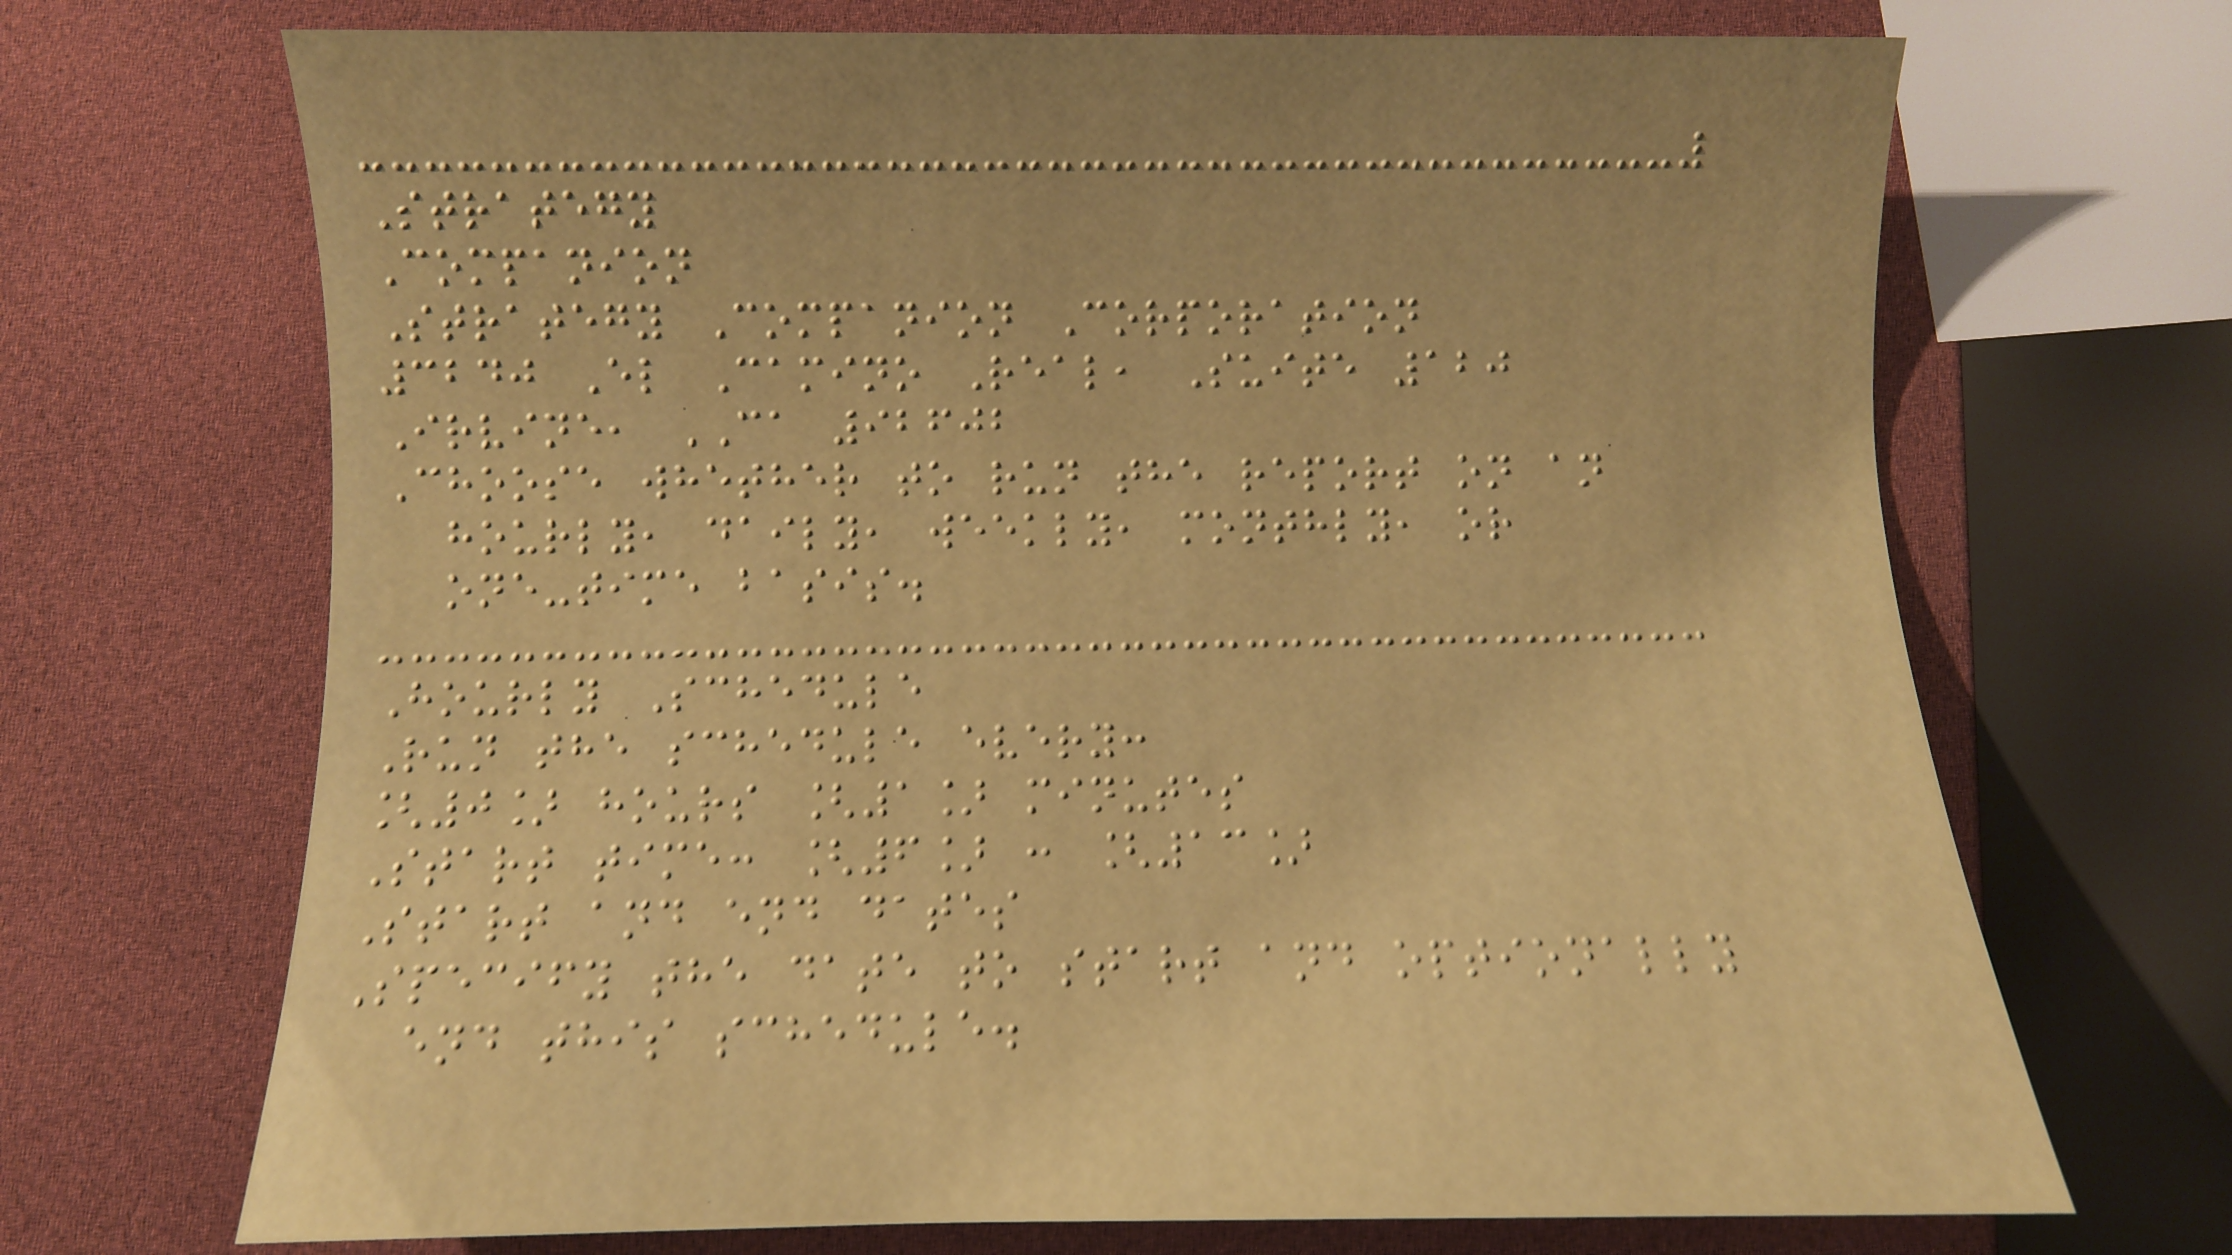Strategy
Companion
Strategy Companion Corporation
3240 El Camino Real, Suite 120
Irvine, CA 92602
Choose whether to run the report on an
hourly, daily, weekly, monthly, or
one-time basis.
Hourly Schedule
Run the schedule every:
[0] hours [1] minutes
Start time: [6] : [13]
Start and end dates
Specify the date to start and optionally
end this schedule.
